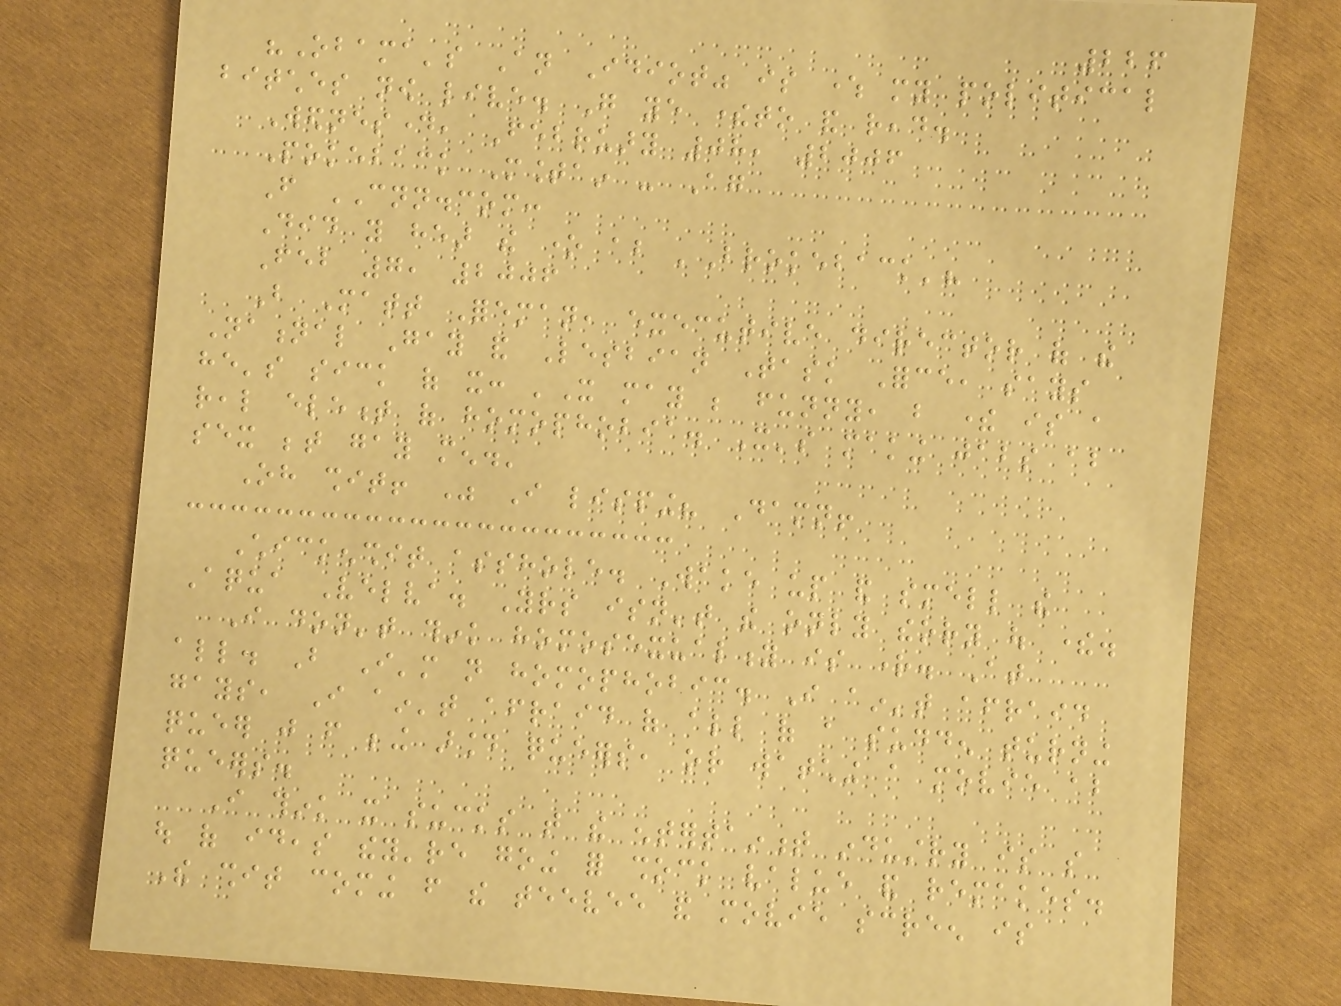226
"Obama's An Idiot" is where my political
bitches now live. Go ye thereto and read.
Wednesday, February 08, 2006
Pokeback Mountain - Again
From CNN.com:
Did you hear the one about 'Brokeback'?
Feb 7, 2006
But Matt Foreman, executive director of the
National Gay and Lesbian Task Force, says
he's sick of it: 'It may be funny, but there is a
real element of homophobia. It's making jabs about
sex between gay men.'
Oh shit! Was I lisping? Damn!
Chickenshit asshole. Wake up and smell the
Aqua Velva. Yours isn't the only theory out there.
I don't think homosexuality is right. At
all. But I'm not homophobic. I ain't afraid
gays, I ain't afraid of all of a sudden turning
queer just from being around queers, or watching a movie about
queers.
I think it sucks that the entertainment industry is so
out of ideas they're going for shock value and remakes.
The shit coming from the teevee and movie screen is
